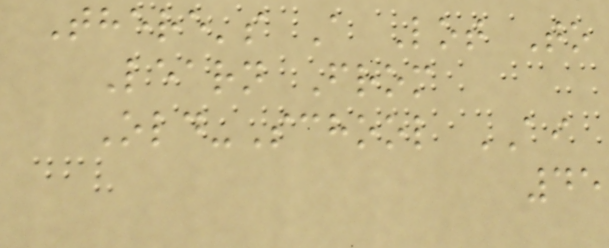There's A Lot To
Learn From
Old-School AI
45
